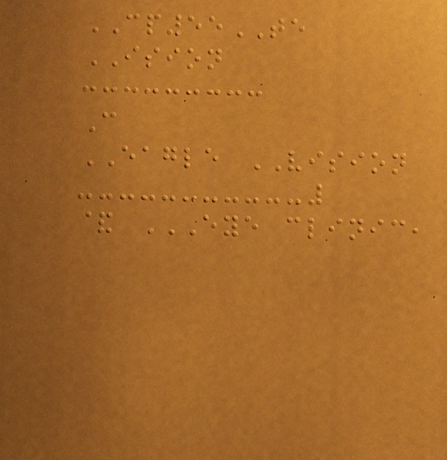CP55TE
ISION
C
EAGLE VISION
& EYE CLINIC,
